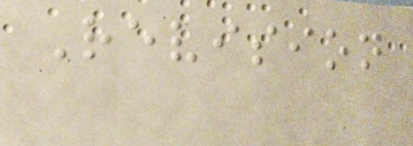Revision
